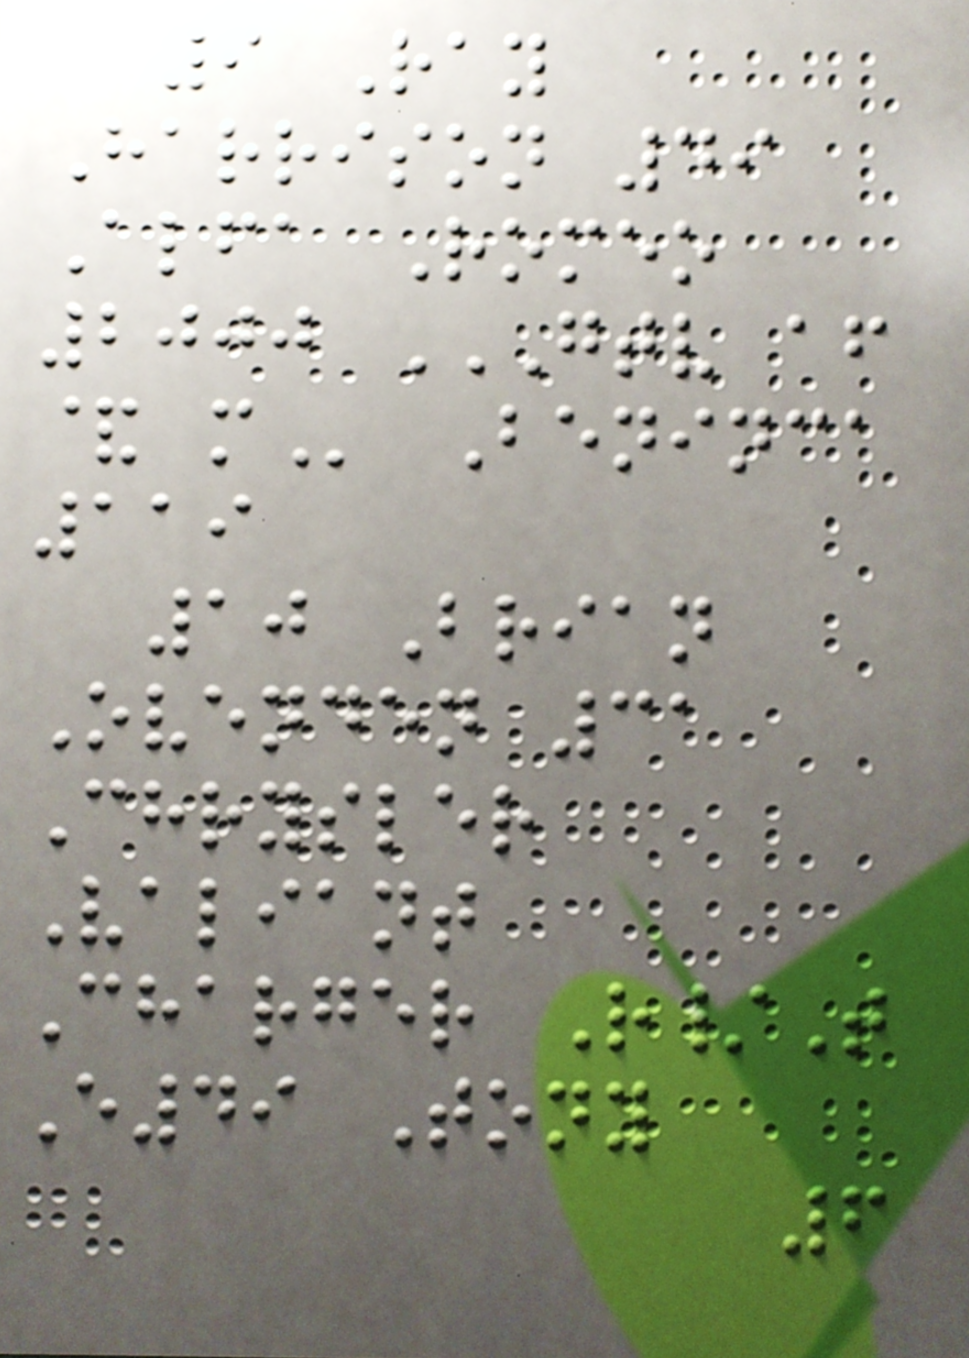9 Ray
Harrison 49
Alfa Romeo
2000 GTV AF
& M Beninca
119
10 Brian
Ovenden 31
Chrysler
Valiant
Charger R/T
E49 Tony
6
